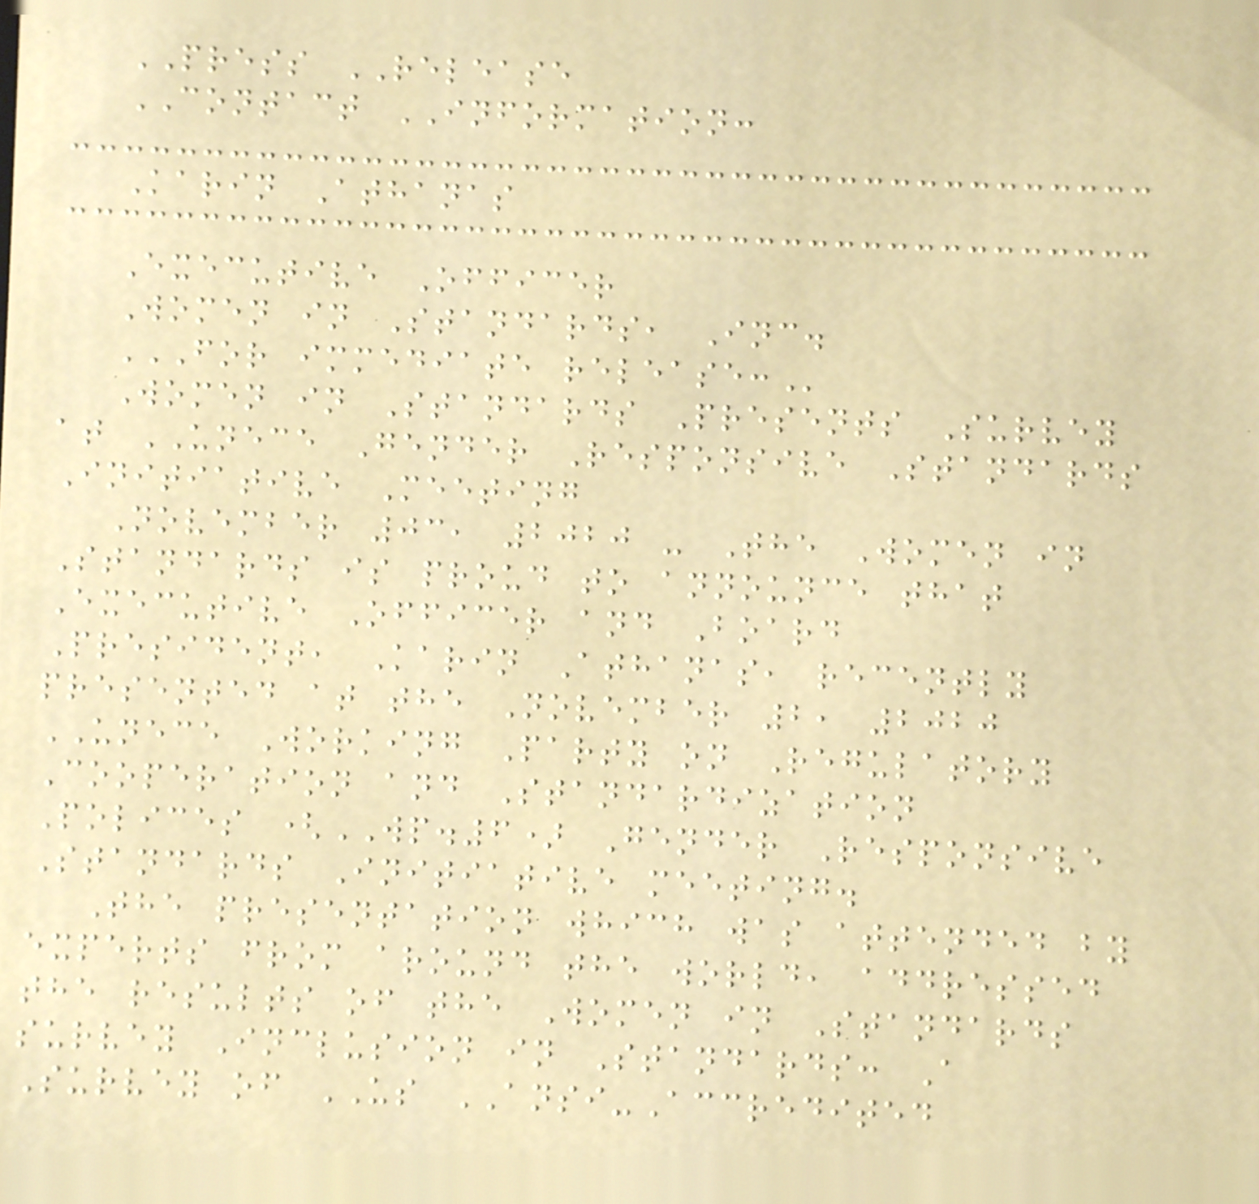PRESS RELEASE
CONTACT INFORMATION:
Karin Athanas
Executive Officer
Women in Standards, Inc.
FOR IMMEDIATE RELEASE:
Women in Standards Presents Survey
at UNECE Gender Responsive Standards
Initiative Meeting
November 03, 2020 - The Women in
Standards is proud to announce that
Executive Officer and Board
President, Karin Athanas, recently
presented at the November 2, 2020
UNECE Working Party on Regulatory
Cooperation and Standardization
Polices (WP.6) Gender Responsive
Standards Initiative meeting.
The presentation which was attended by
experts from around the world, addressed
the results of the Women in Standards
survey Inclusion in Standards: A
Survey of US ANSI-Accredited
